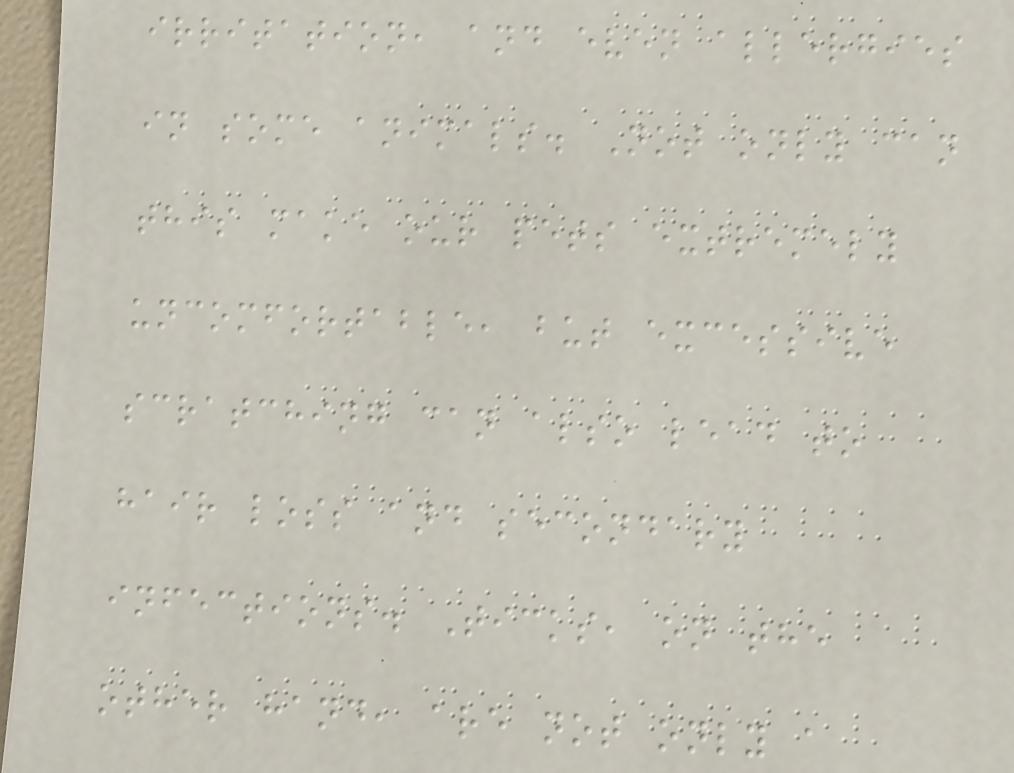irritation, and even allergies
in some animals. Not only can
this make our pets extremely
uncomfortable, but excessive
scratching can also lead to
hair loss and secondary
infections. Ticks, on the
other hand, are not only a
